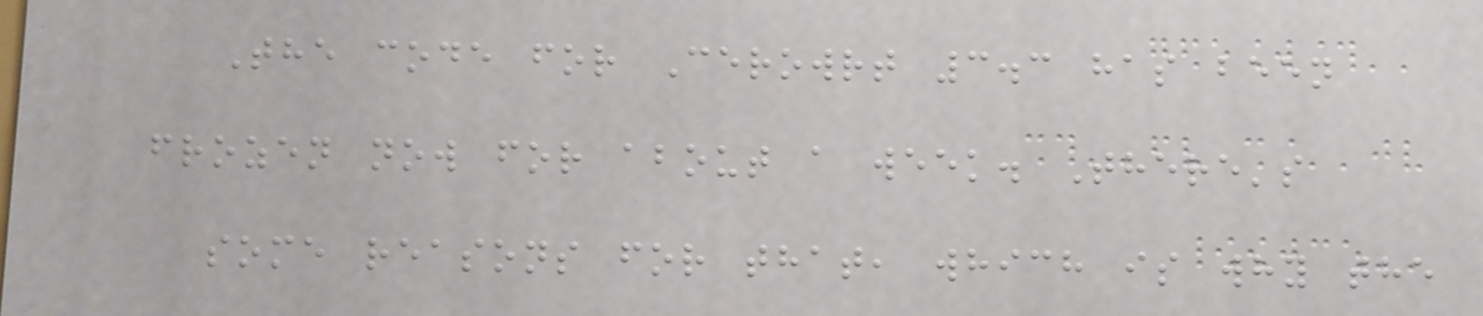The code for Cerowrt 3.3 has been
frozen now for about a week. There's
some reasons for that, which is why the
